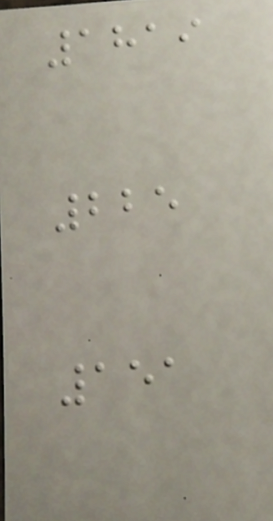1819
225
151
